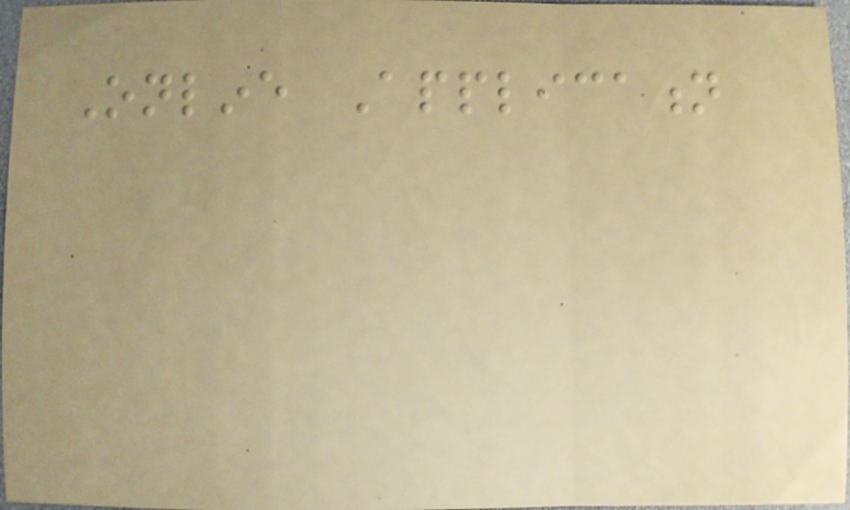Online Application
